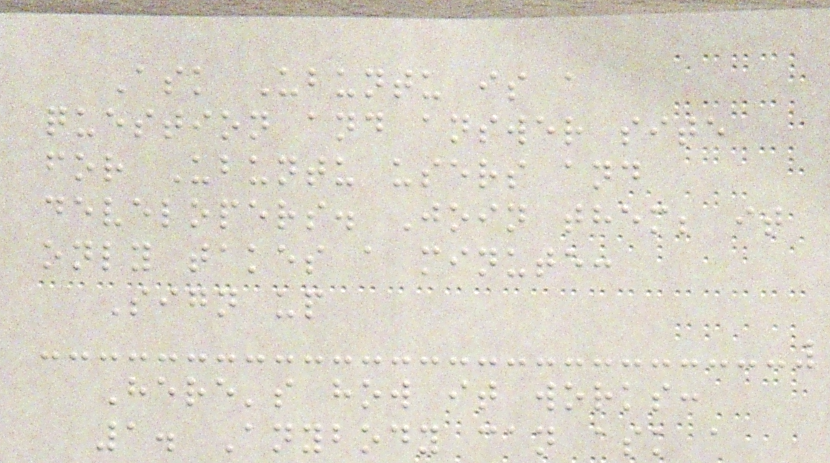Ask Ubuntu is a
question and answer site
for Ubuntu users and
developers. Join them; it
only takes a minute:
Sign up
Here's how it works:
1. Anybody can ask a
